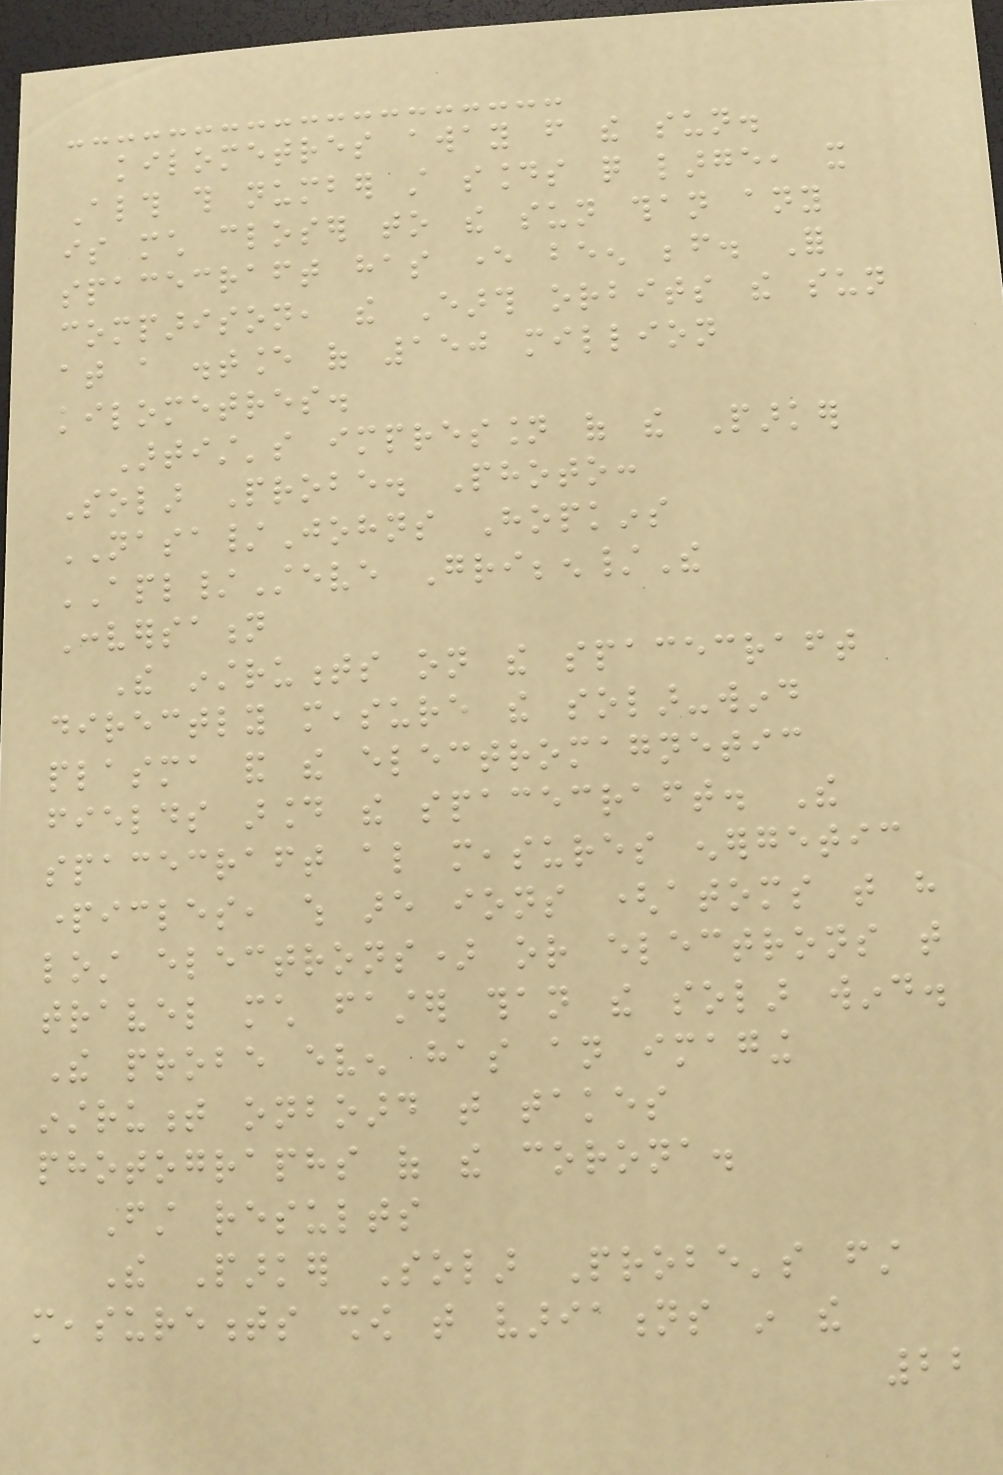kilometres away from the sun.
Although this number still sounds quite large, it
is much closer to the sun than any
spacecraft has ever been before. For
comparison, the Earth orbits the sun
at a distance of 150 million
kilometres.
Artist's impression of the Parker
Solar Probe. Photo:
NASA/Johns Hopkins
APL/Steve Gribben/The
Conversation
The instruments on the spacecraft
directly measure the solar-wind
plasma and the electromagnetic
fields around the spacecraft. The
spacecraft also measures energetic
particles, which are ions (atoms that have
lost electrons) or electrons that
travel much faster than the solar wind.
The probe even has an imaging
instrument onboard that takes
photographs of the corona.
First results
The Parker Solar Probe's first
measurements show that variations in the
22
